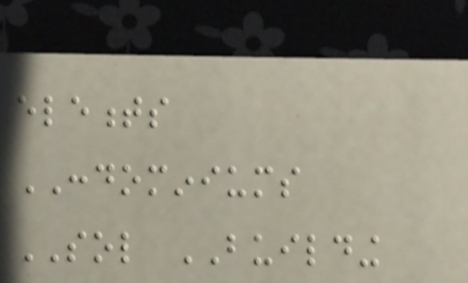elements
CONDOMINIUMS
SOL BUILDING
